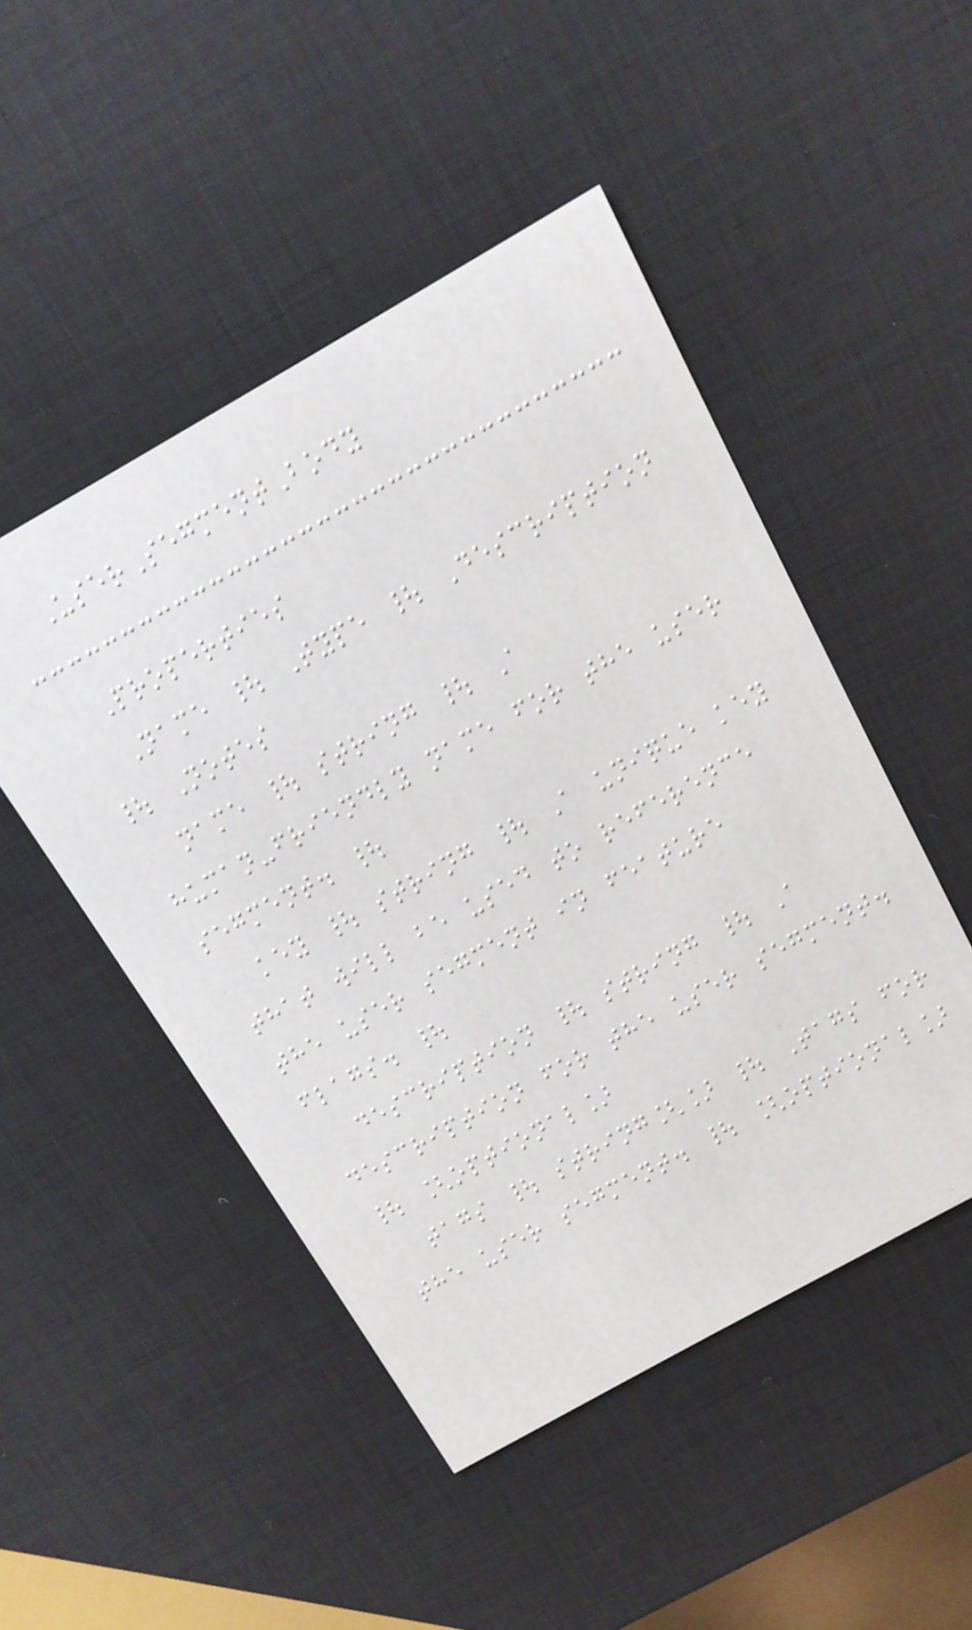UserSegmentBody
Properties
Name | Type | Description
| Notes
name | string | A
human-friendly name for the user
segment. |
key | string | A unique key
that will be used to reference
the user segment in feature
flags. |
description | string | A
description for the user segment.
| [optional]
tags | string[] | Tags for
the user segment. | [optional]
